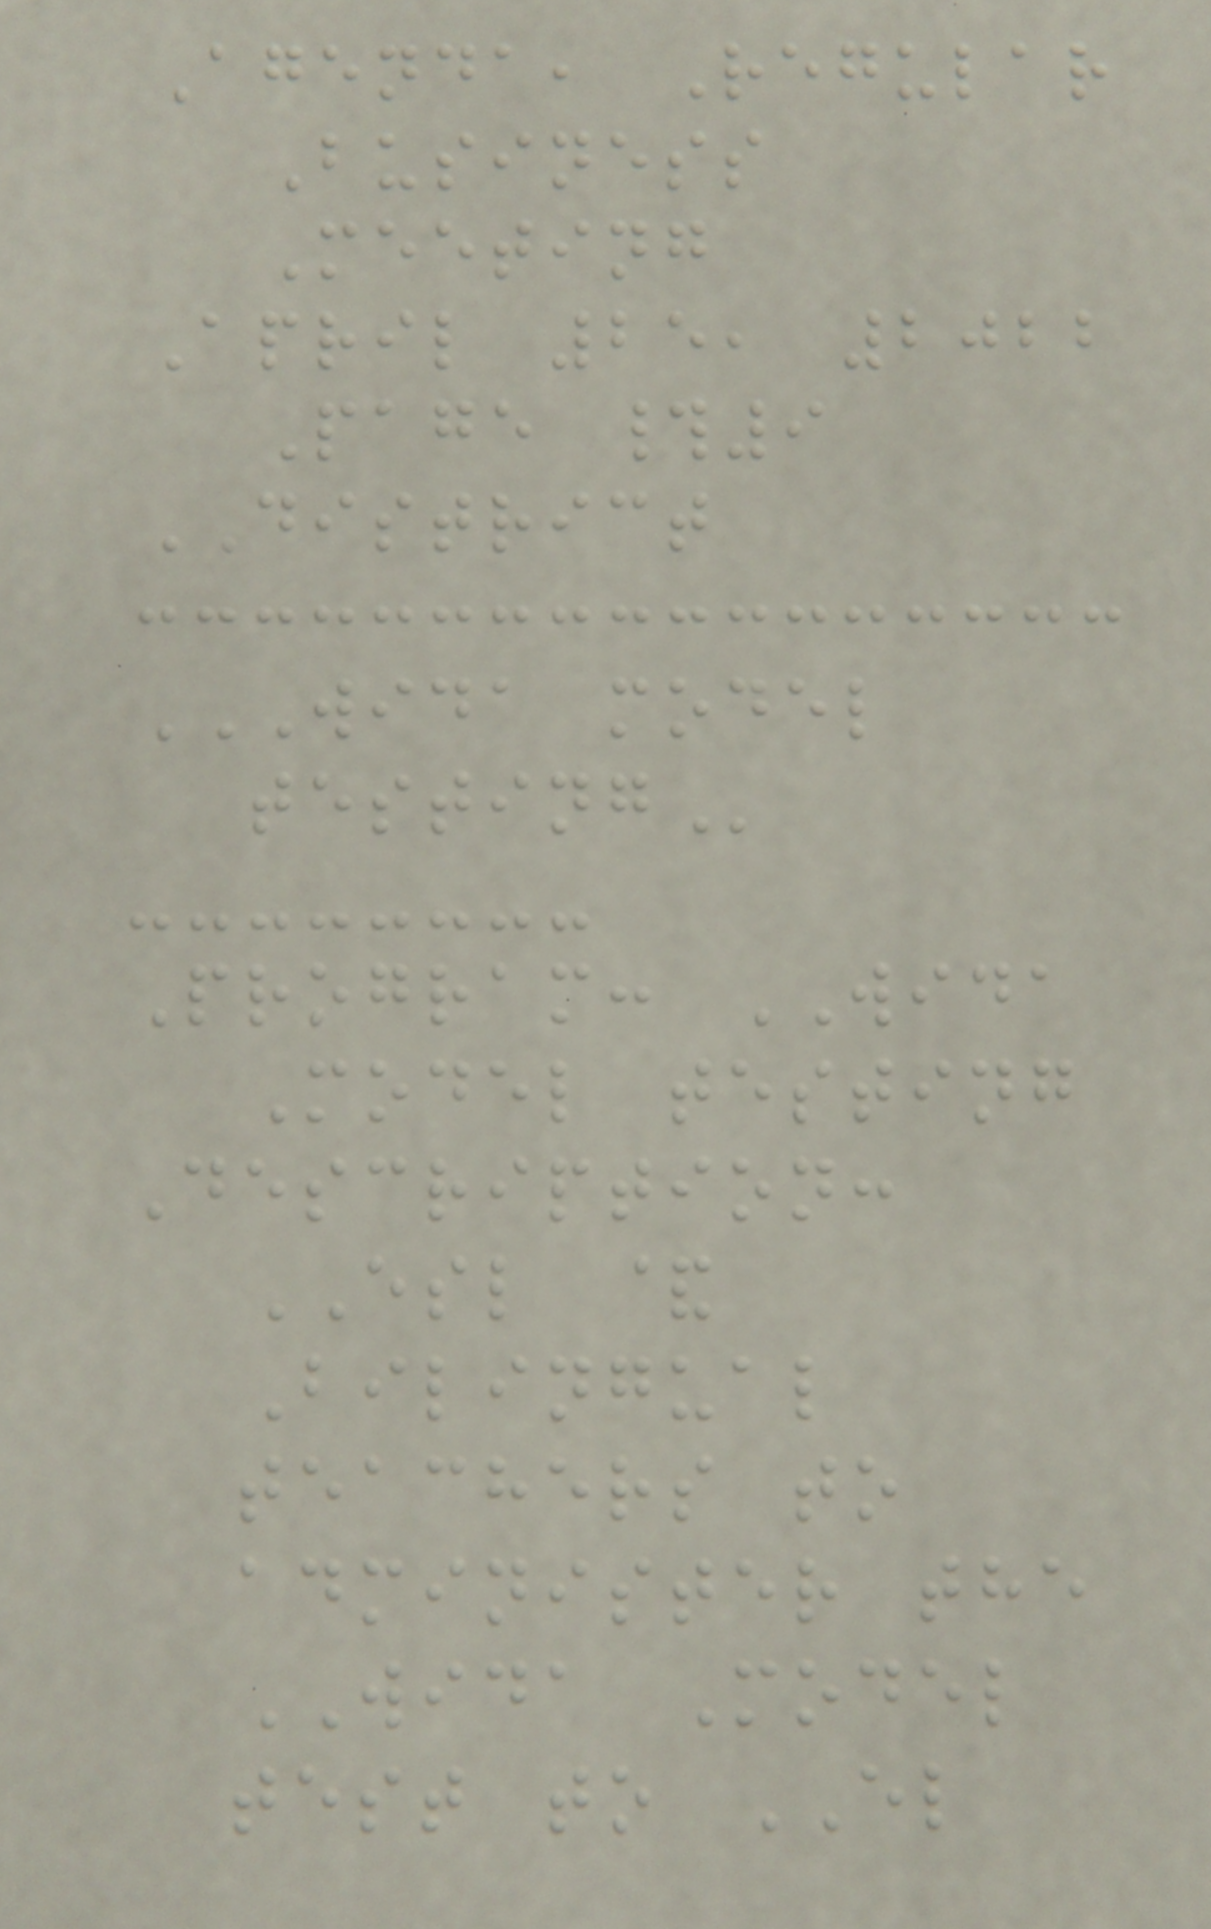Agenda, Regular
Business
Meeting
April 25, 2022
Page #9
DISTRICT
WIDA MODEL
TESTING
Program: WIDA
Model testing
Description:
ESL &
Bilingual
teachers to
administer the
WIDA Model
test to EL
